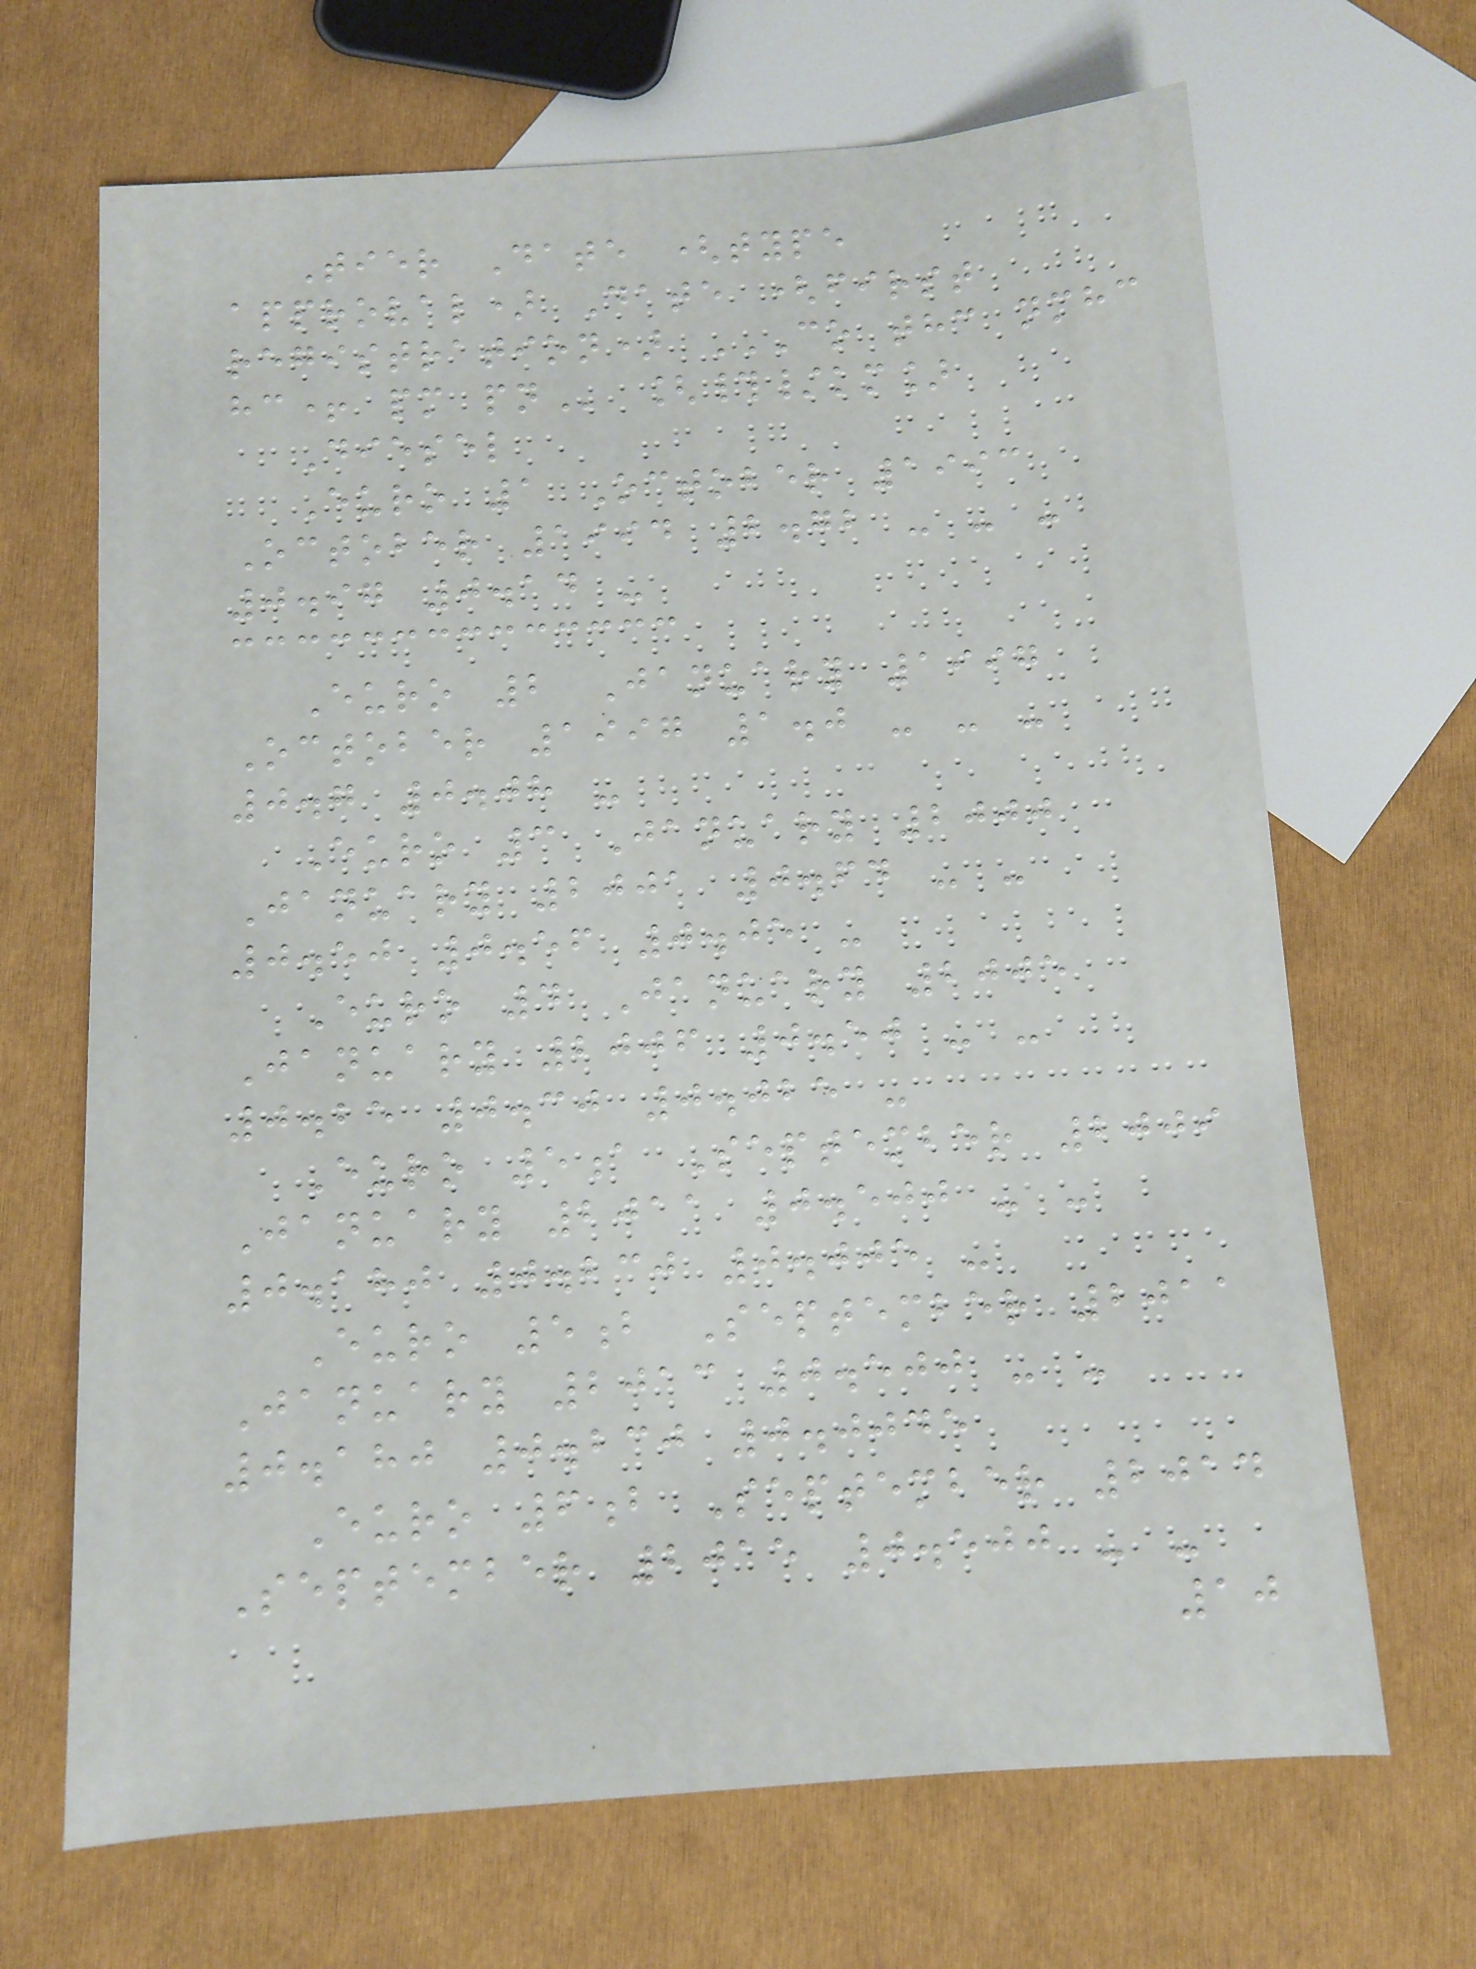Tier Date (type
approval) Date (first
registration) CO THC NMHC
HC+ PM PN [#/km]
Diesel
Euro 1 October 1993
October 1994 2.72 - - -
0.97 0.14 -
Euro 2 January 1997
October 1997 1.0 - - -
0.7 0.08 -
Euro 3 January 2000
January 2001 0.64 - -
0.50 0.56 0.05 -
Euro 4 January 2005
January 2006 0.50 - -
0.25 0.30 0.025 -
Euro 5a September 2009
January 2011 0.500 - -
0.180 0.230 0.005 -
Euro 5b September 2011
January 2013 0.500 - -
0.180 0.230 0.0045
Euro 6b September 2014
September 2015 0.500 - -
10
